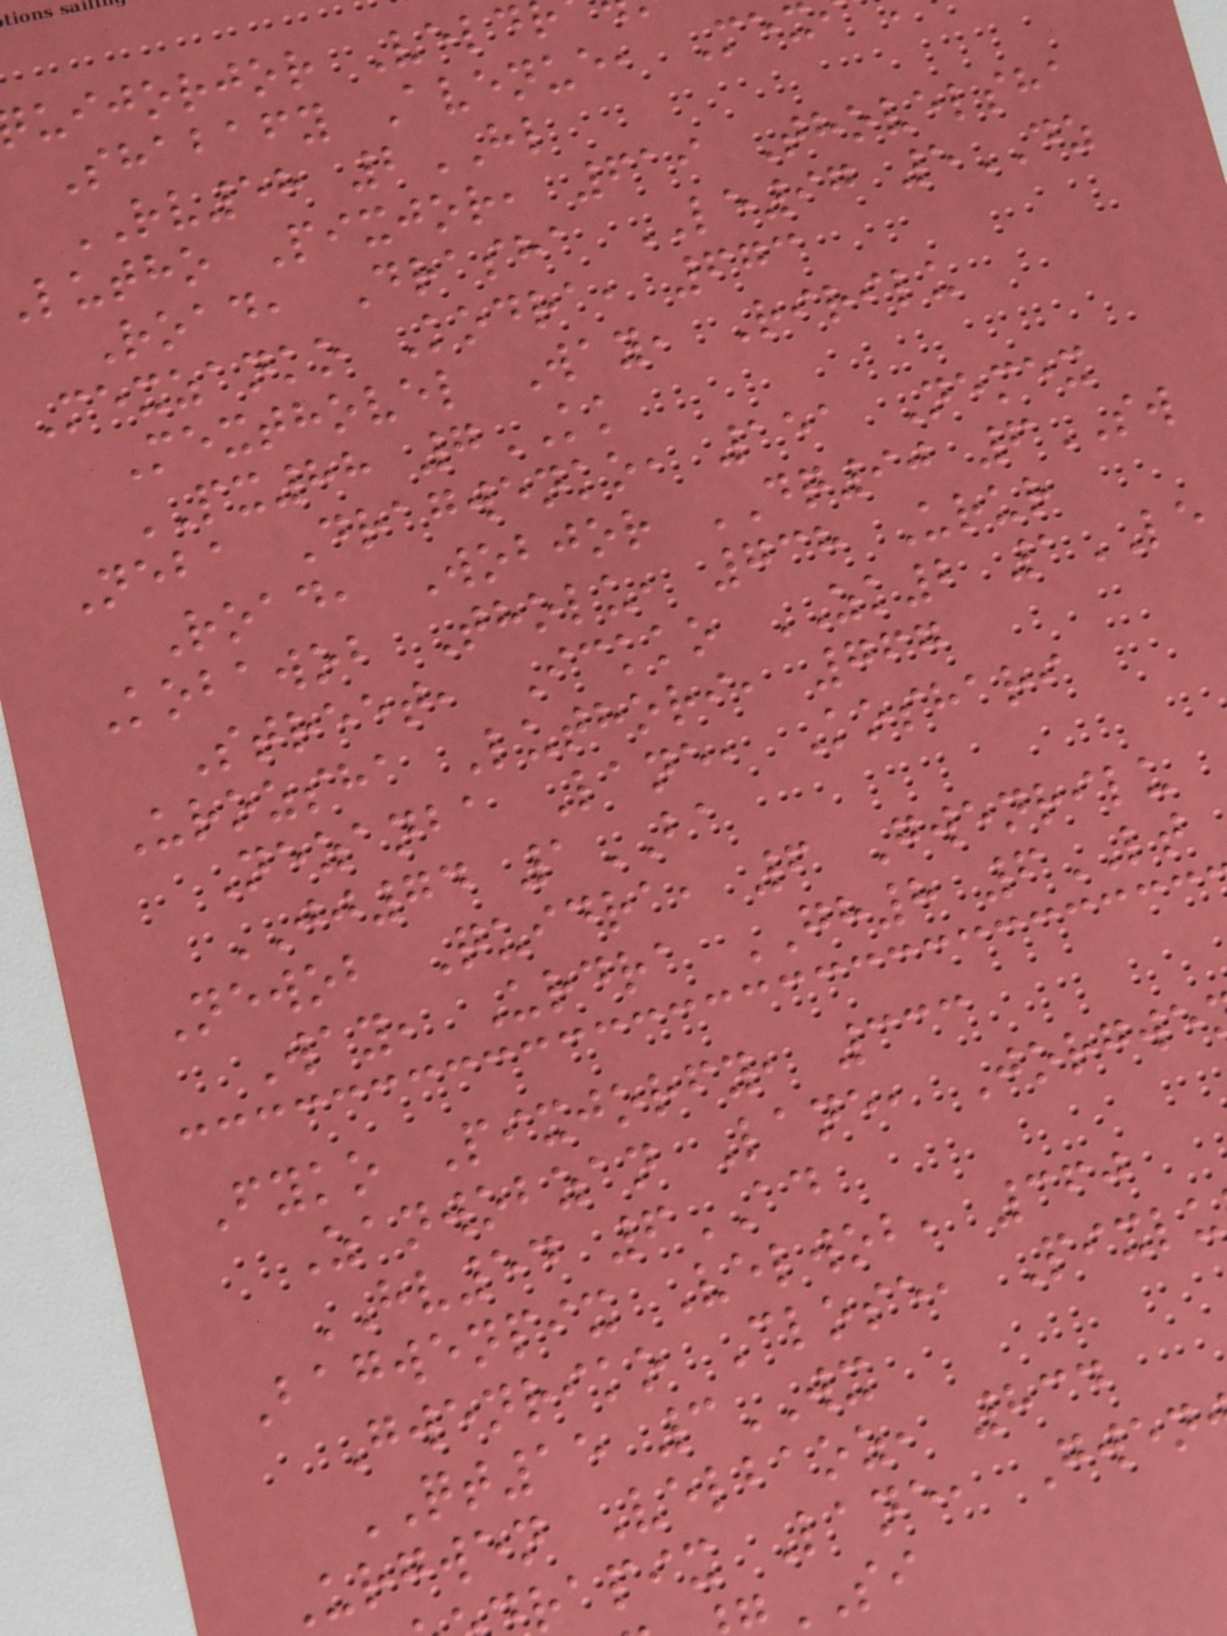uijorjor Veld
Shabafy Avenue, Mex
RV58 2HL
lutho Pixjor, 619 Thovelsha
Road, Drasha LE97 5DZ
Mexzanko Kodra, 673
Mexthovel Way, Ririlu
PX88 7KK
Neba Dragwenko, 151 Nemex
Road, Wobjor DQ90 6SW
Kobawob Tholu, 738 Urur
Street, Ickko ZK2 1LE
Urozsha Luthori, 767
Nezanba Lane, Koshari
JJ74 1BA
Newob Quidra, 6 Gwenrilu
Way, Urdra GH8 6LT
Fyko Pixjorfy, 333
Zanwobzan Lane, Jorgwe
HV54 6AD
Bagwenpix Velwob, 360
Gwenriko Close, Pixlu
QT15 3WX
Urgwen Velbaoz, 834
rapix Lane, Gwen
SI
